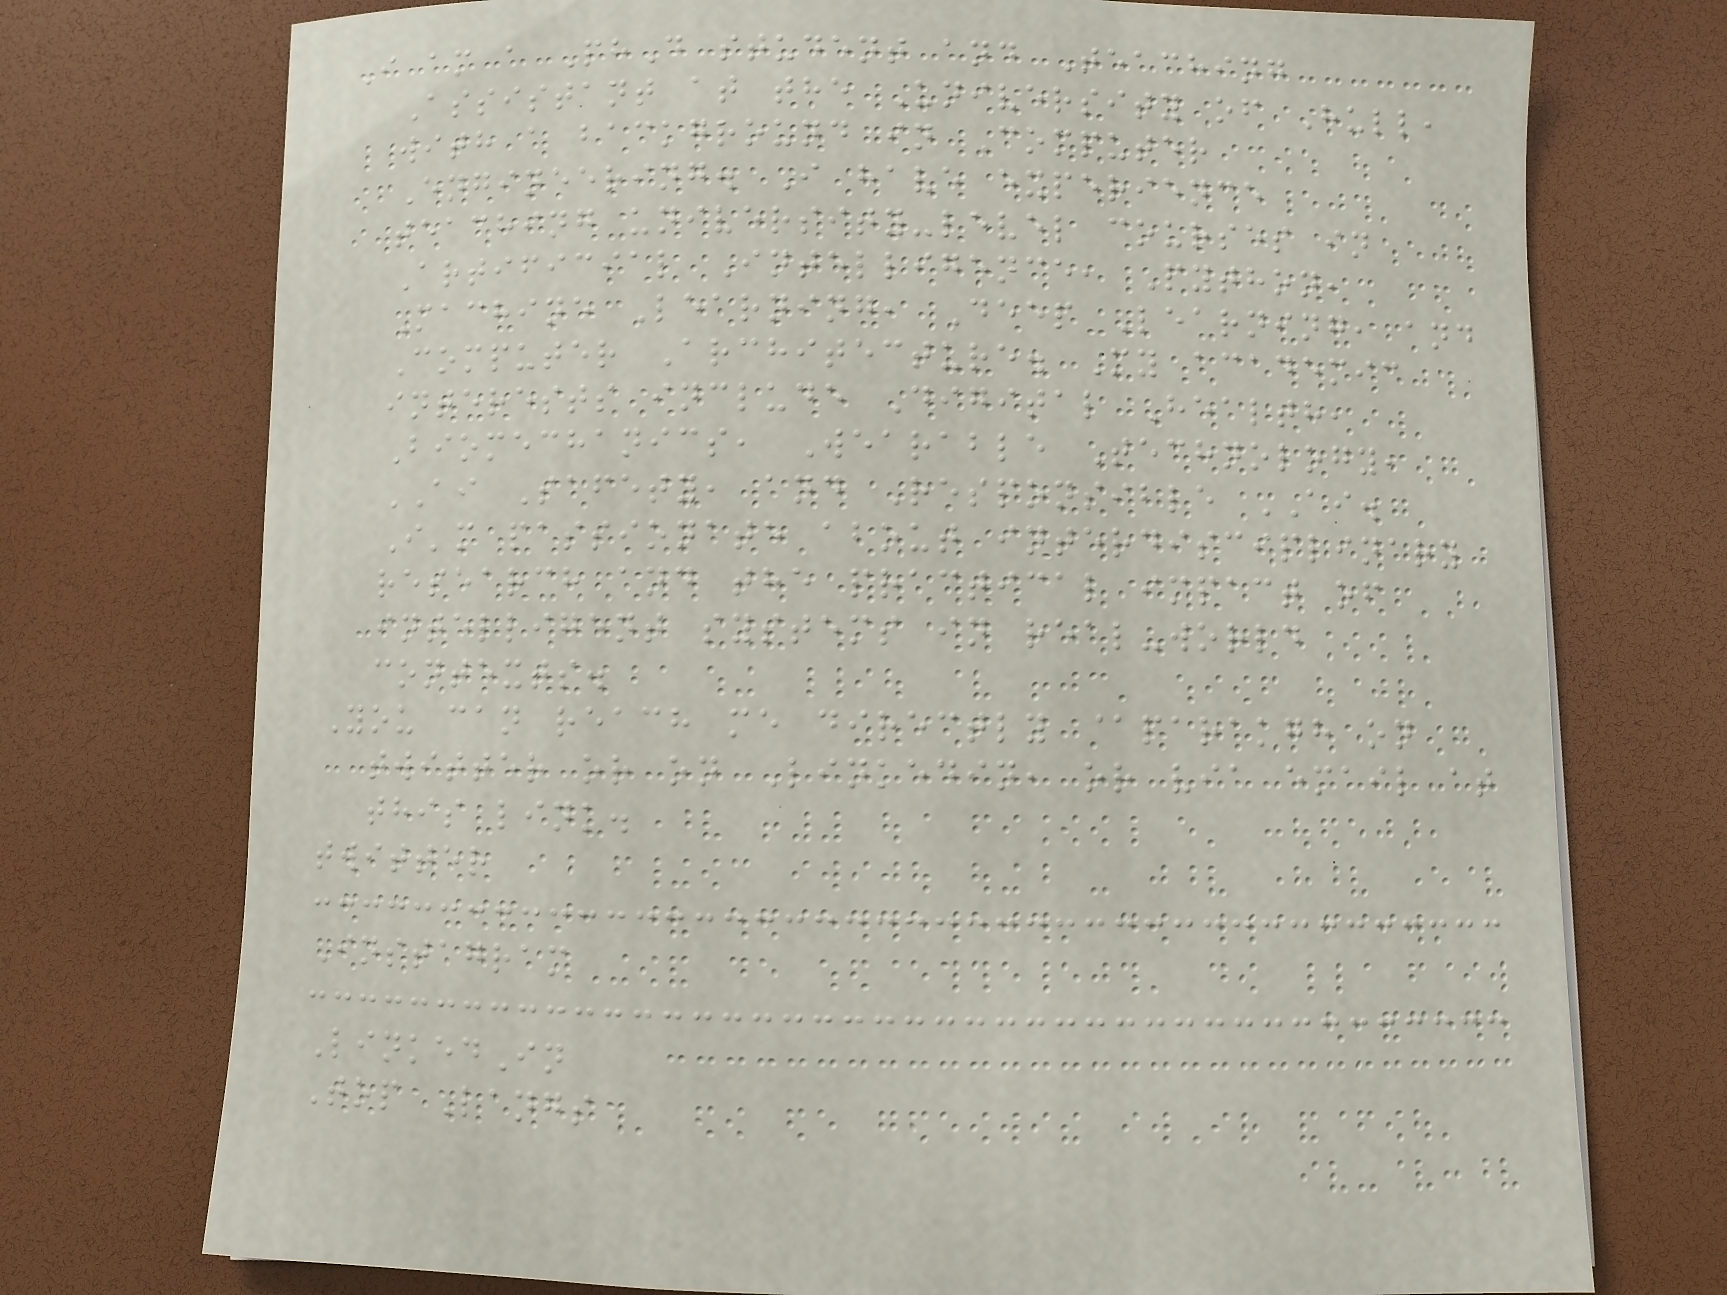I am a PhD student and Teaching
Assistant at the University of Hull,
with a background in Computer
Engineering. I have experience
teaching university-level courses in
Artificial Intelligence, Python,
Machine Learning, Deep Learning, and
Computer Architecture. My academic
interests include Digital Health,
Biomechanics, Wearable Technology,
AI Safety, and Responsible AI.
I'm passionate about interdisciplinary
research and the practical impact of
intelligent systems in real-world
contexts.
You can reach me directly @parakgh on
twitter or on Linkedin, or via email at
this link.
twitter
Instagram
LinkedIn
Top Langs
